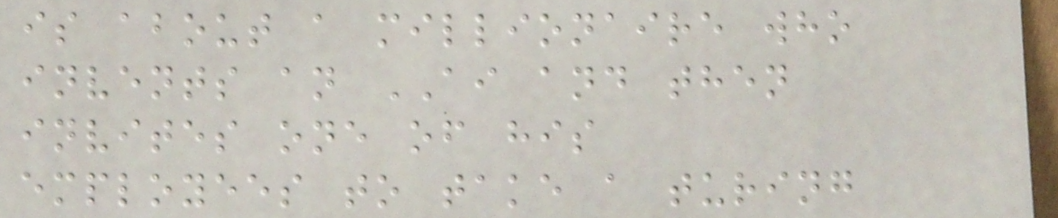is about a millionaire who
invents an AI and then
invites one of his
employees to take a turing
